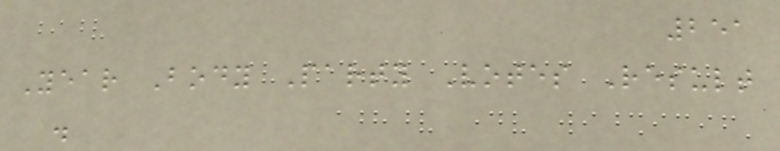251
Year Body Party Votes Result
.
